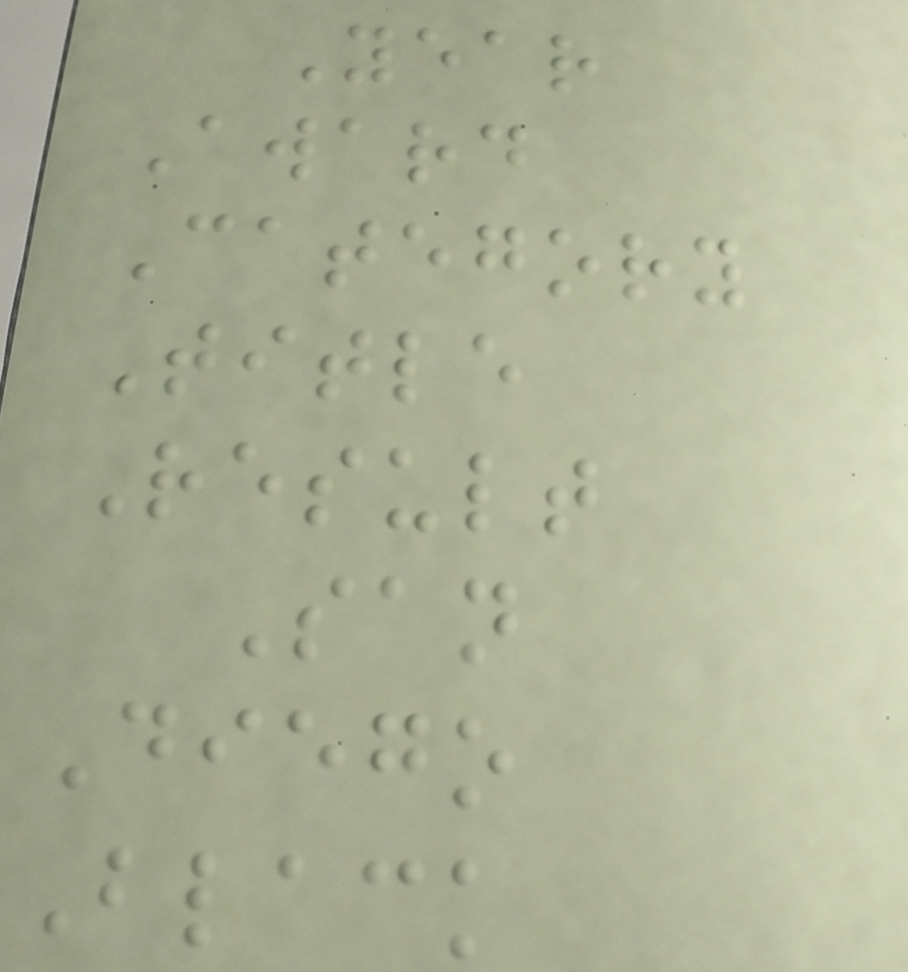Year
Award
Category
Title
Result
San
Diego
Black
